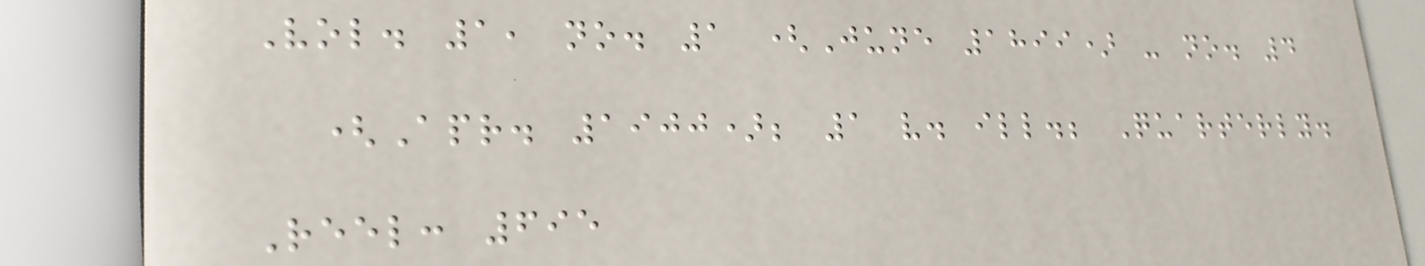Vol. 1, no. 1 (June 1899) - no. 4
(Apr. 1900); 1 v. ill.; Quarterly.
Reel: 695
